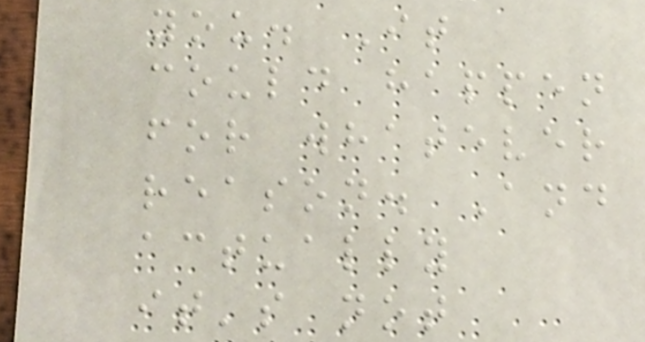you. It
could happen
for whatever
reason. And
actually
it's not
